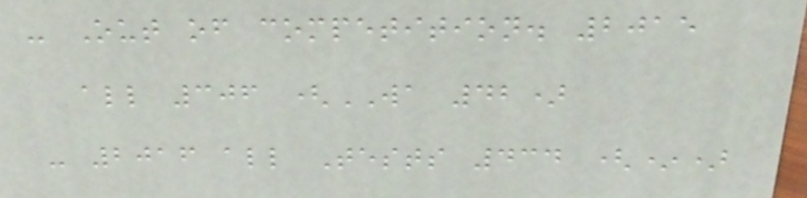- Out of competition. 2015
all 306 (WA 42)
- 2016 all Tests 434 (*)
